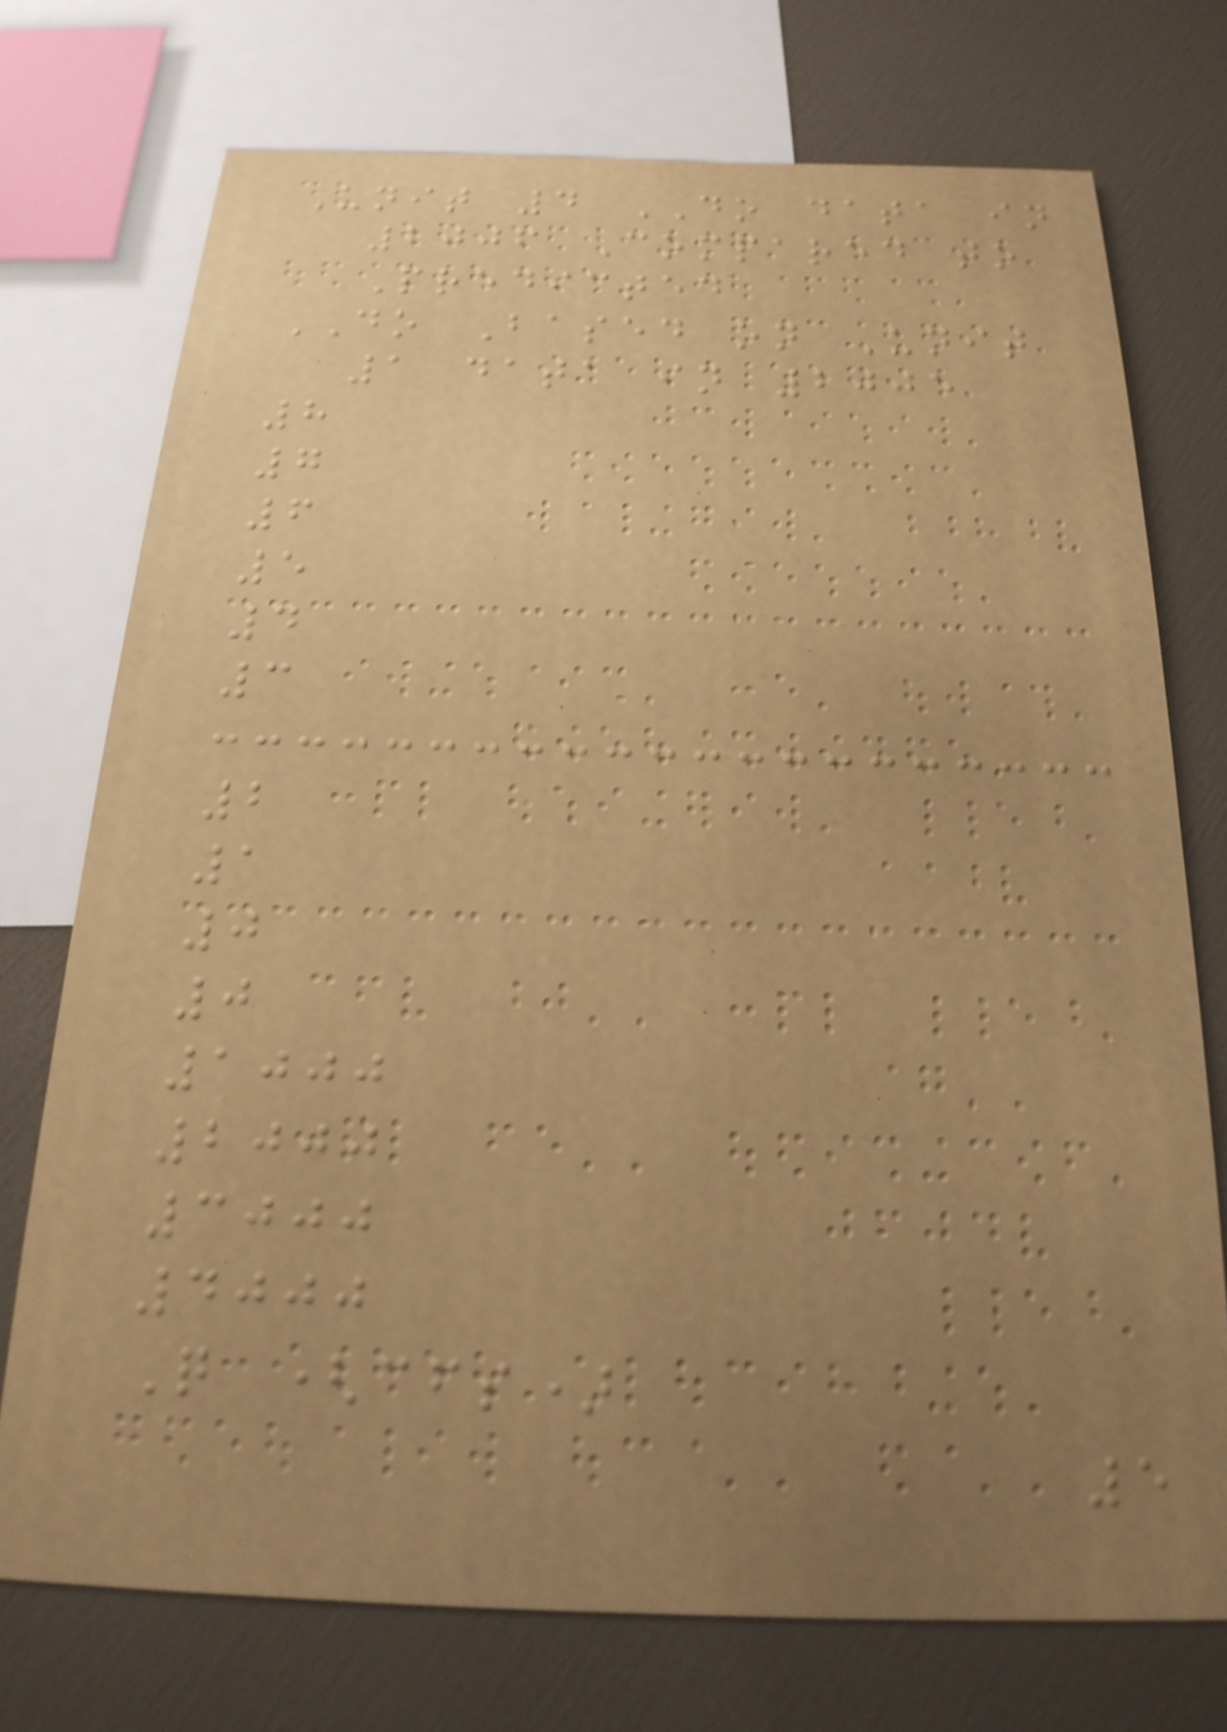Unit 4 DO data in
2006 Compared to
Predicted
DO Based on Unit
1 data in 2005
8
7
6
5
4
3
2
1
0
0
1000
2000
3000
4000
Q (cfs)
5
